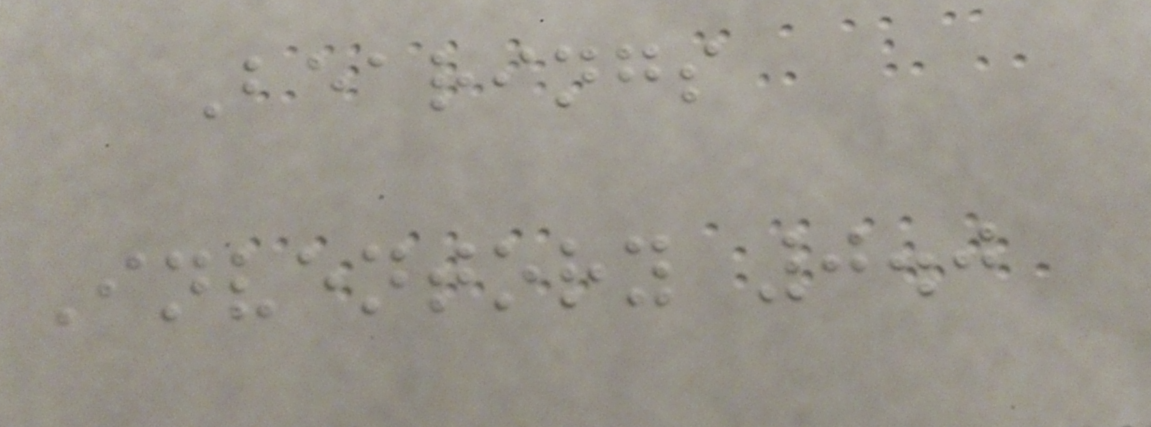Bearings
Inventory 0.0
